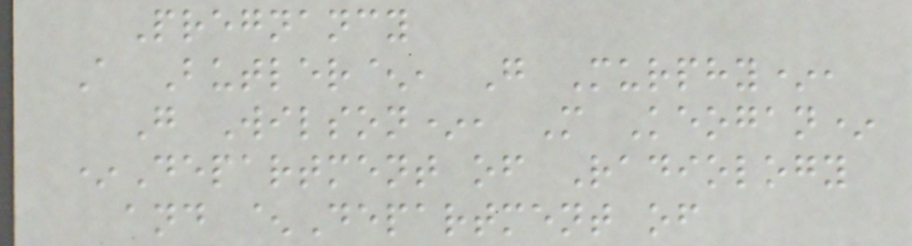Pregnancy
A Butler^, G Murphy*,
G Wilson*, M Keogan*
*Department of Radiology
and ^Department of
